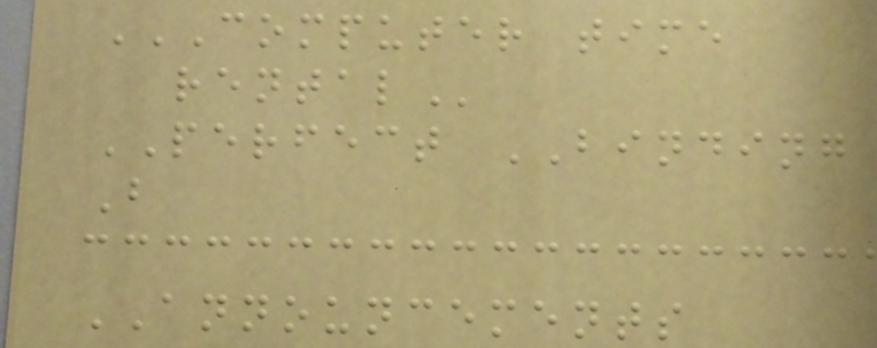COMPUTER TIME
RENTAL
PERFECT BINDING
B
ANNOUNCEMENTS
